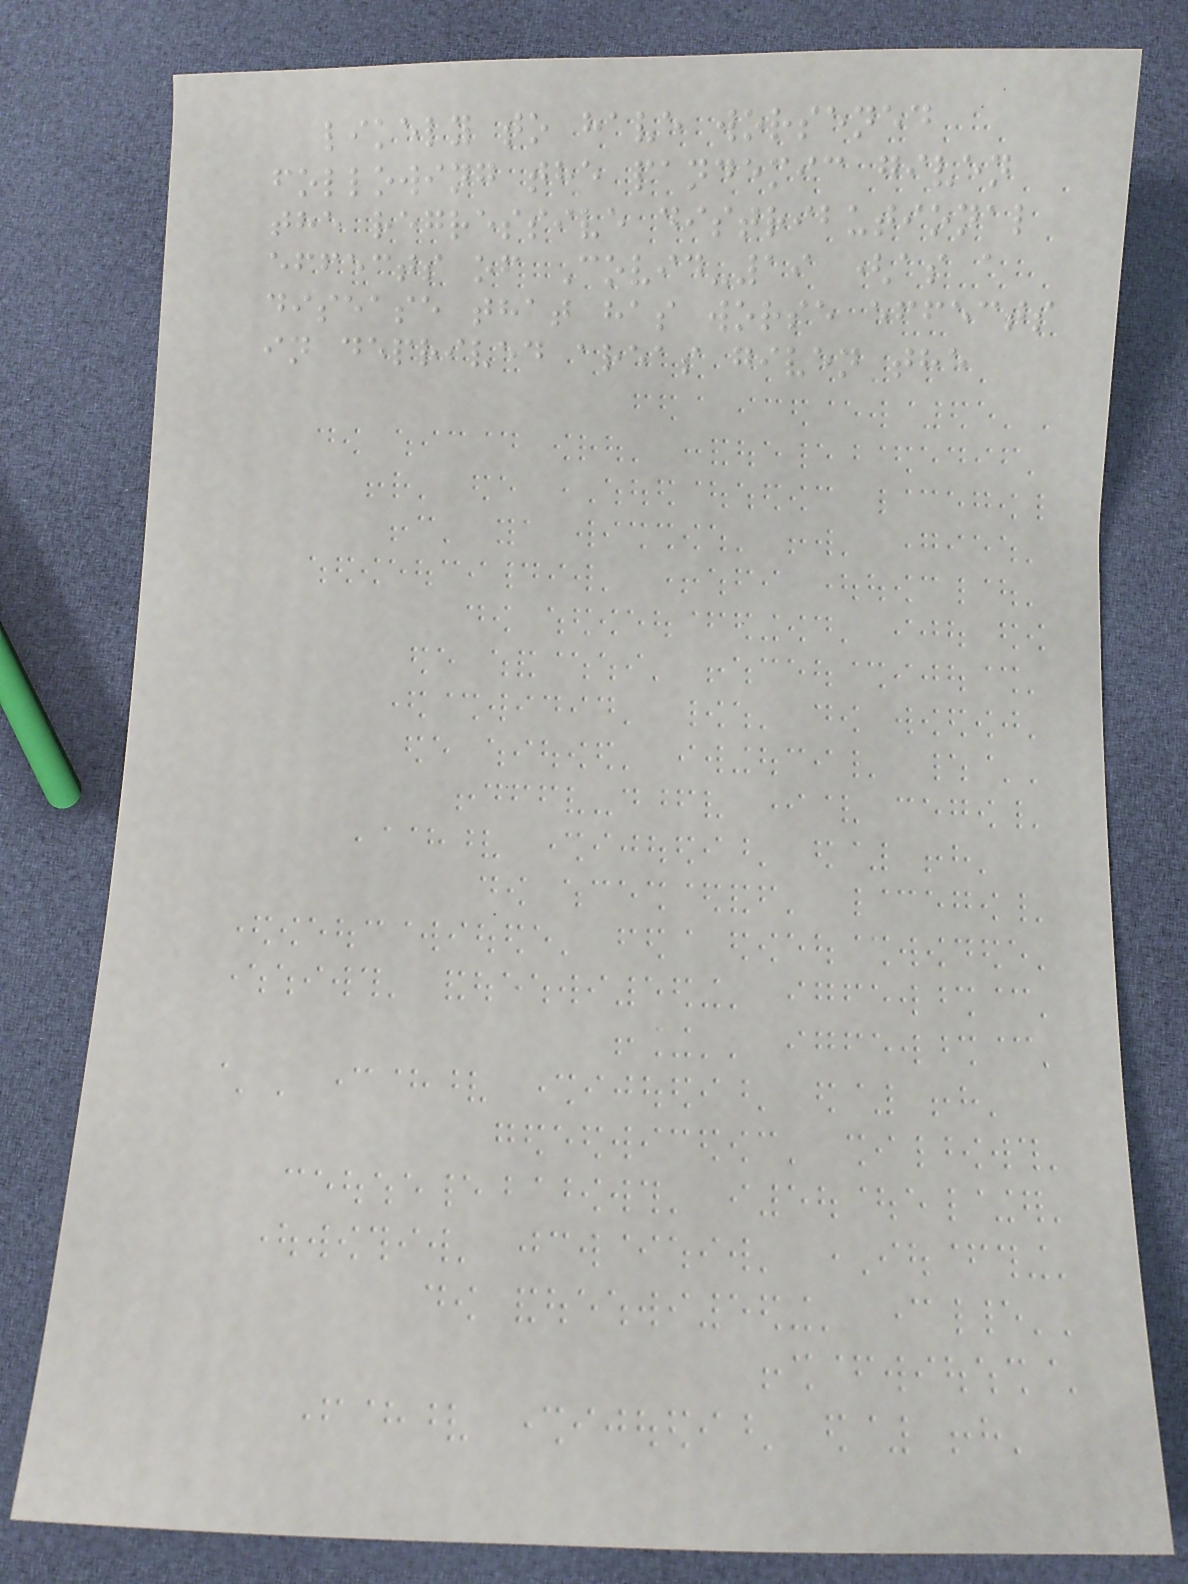likely to have worsened
following the pandemic given
the regressive distributional
effects of Covid-19 (as a
disease that has worse effects
in deprived areas given the
